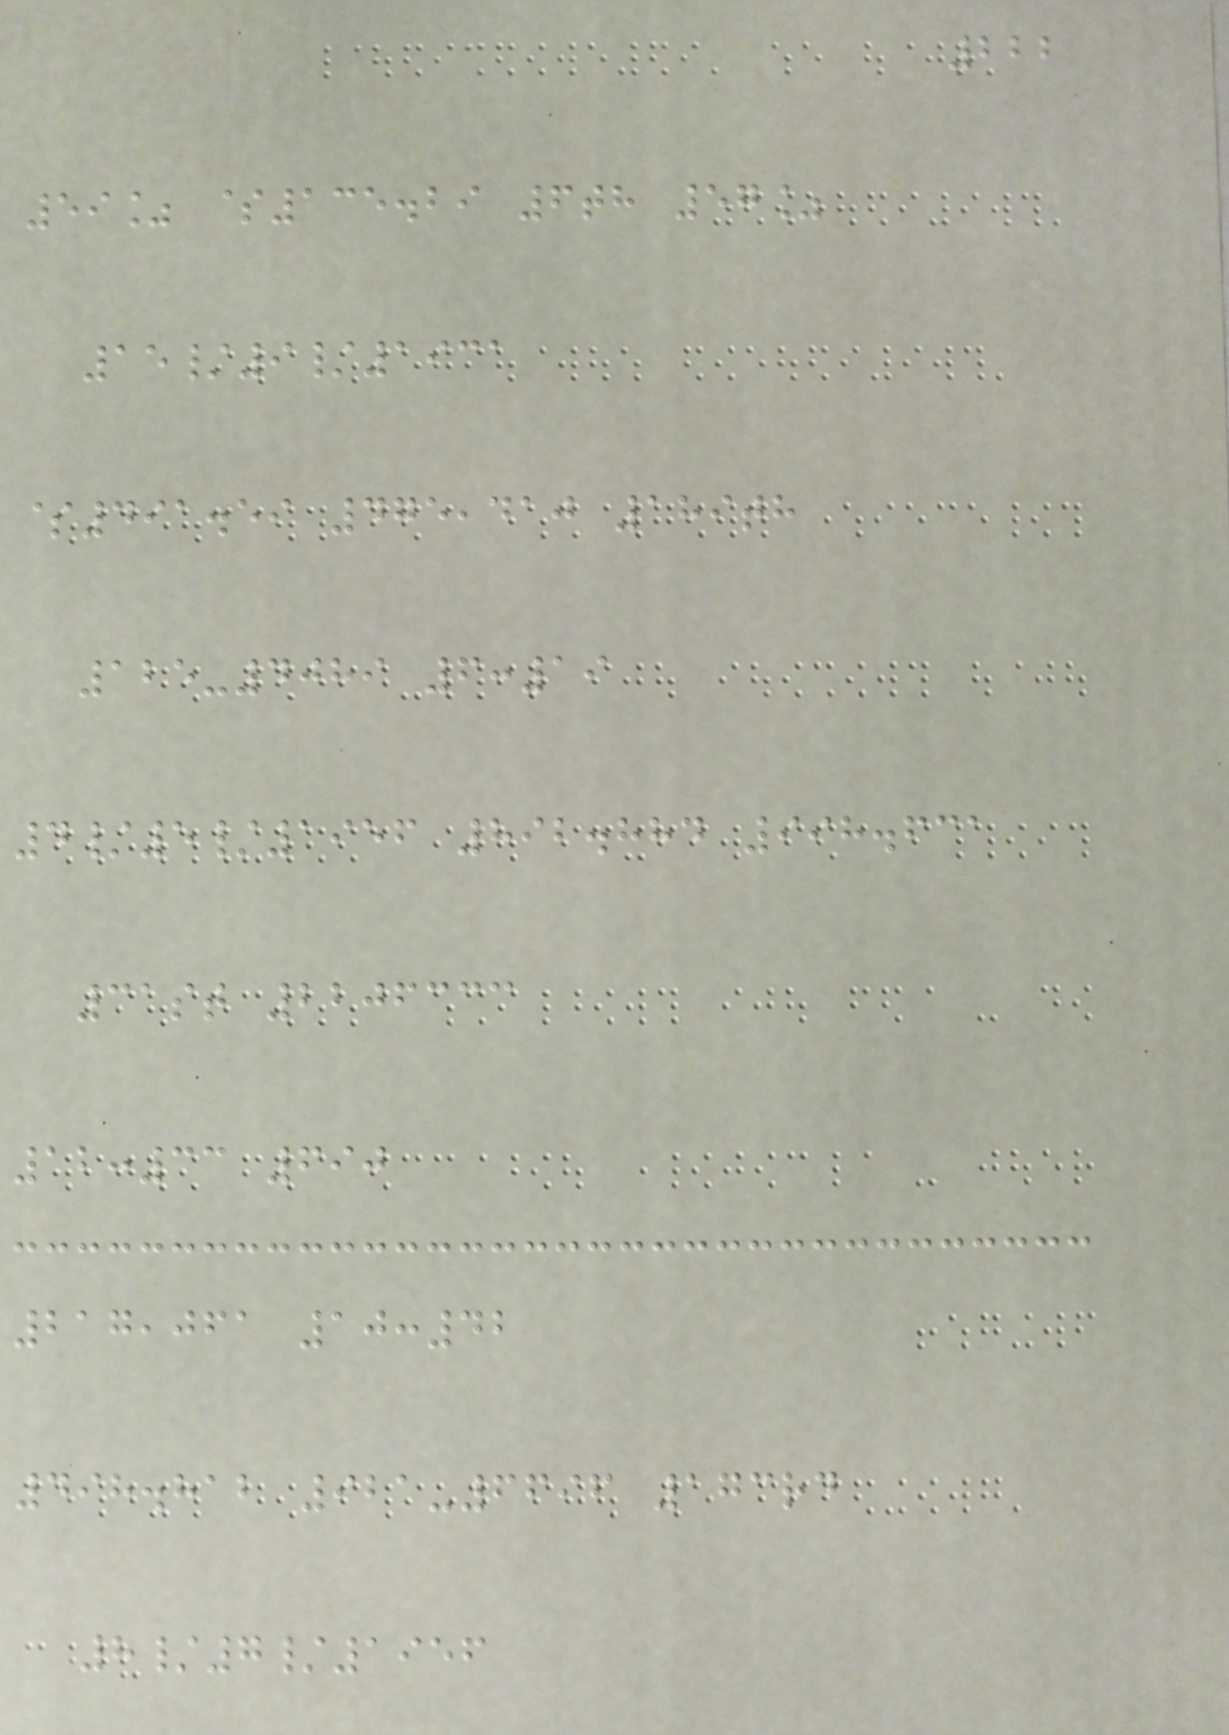222
59% $135.29 6th 57%
15/9/1931
$491.59 475,410 189th
125-4089 6:19
4/5/1956 892.884 998.631
31st 2206333
12:33 690
217,061 10:42
498.812 921-6696 173rd
8/7/1956
